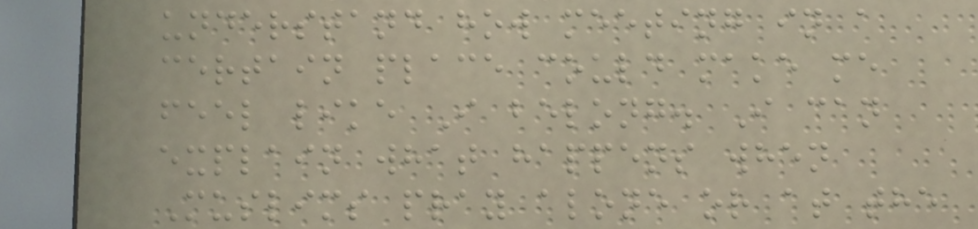understand how meeting in a
certain place could make me
feel like I belong. I can
explain what happens when
Muslims pray alone or at the
